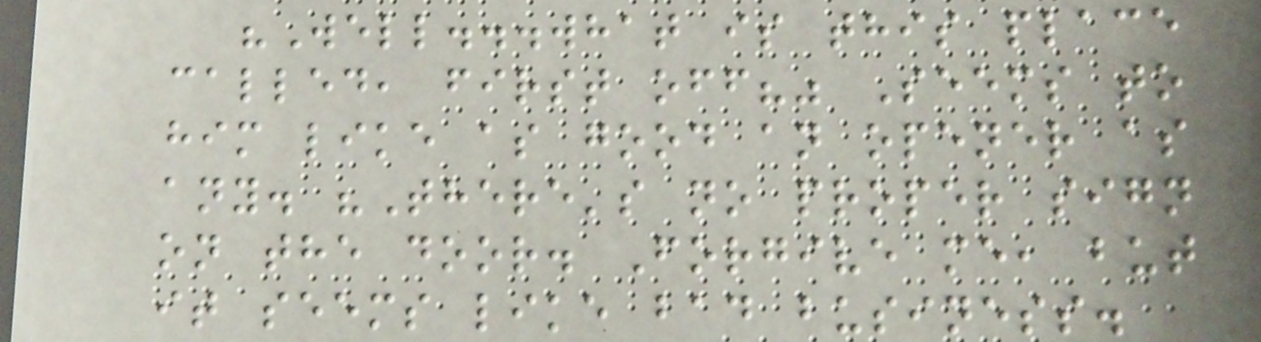"Well...what is this place
called, first off?" Seems to
him like as good an opener as
any. "There's no proper sign
on the door. Forgive me, but
it seems like bad business.
